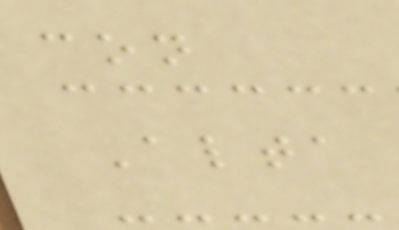con
Alta
